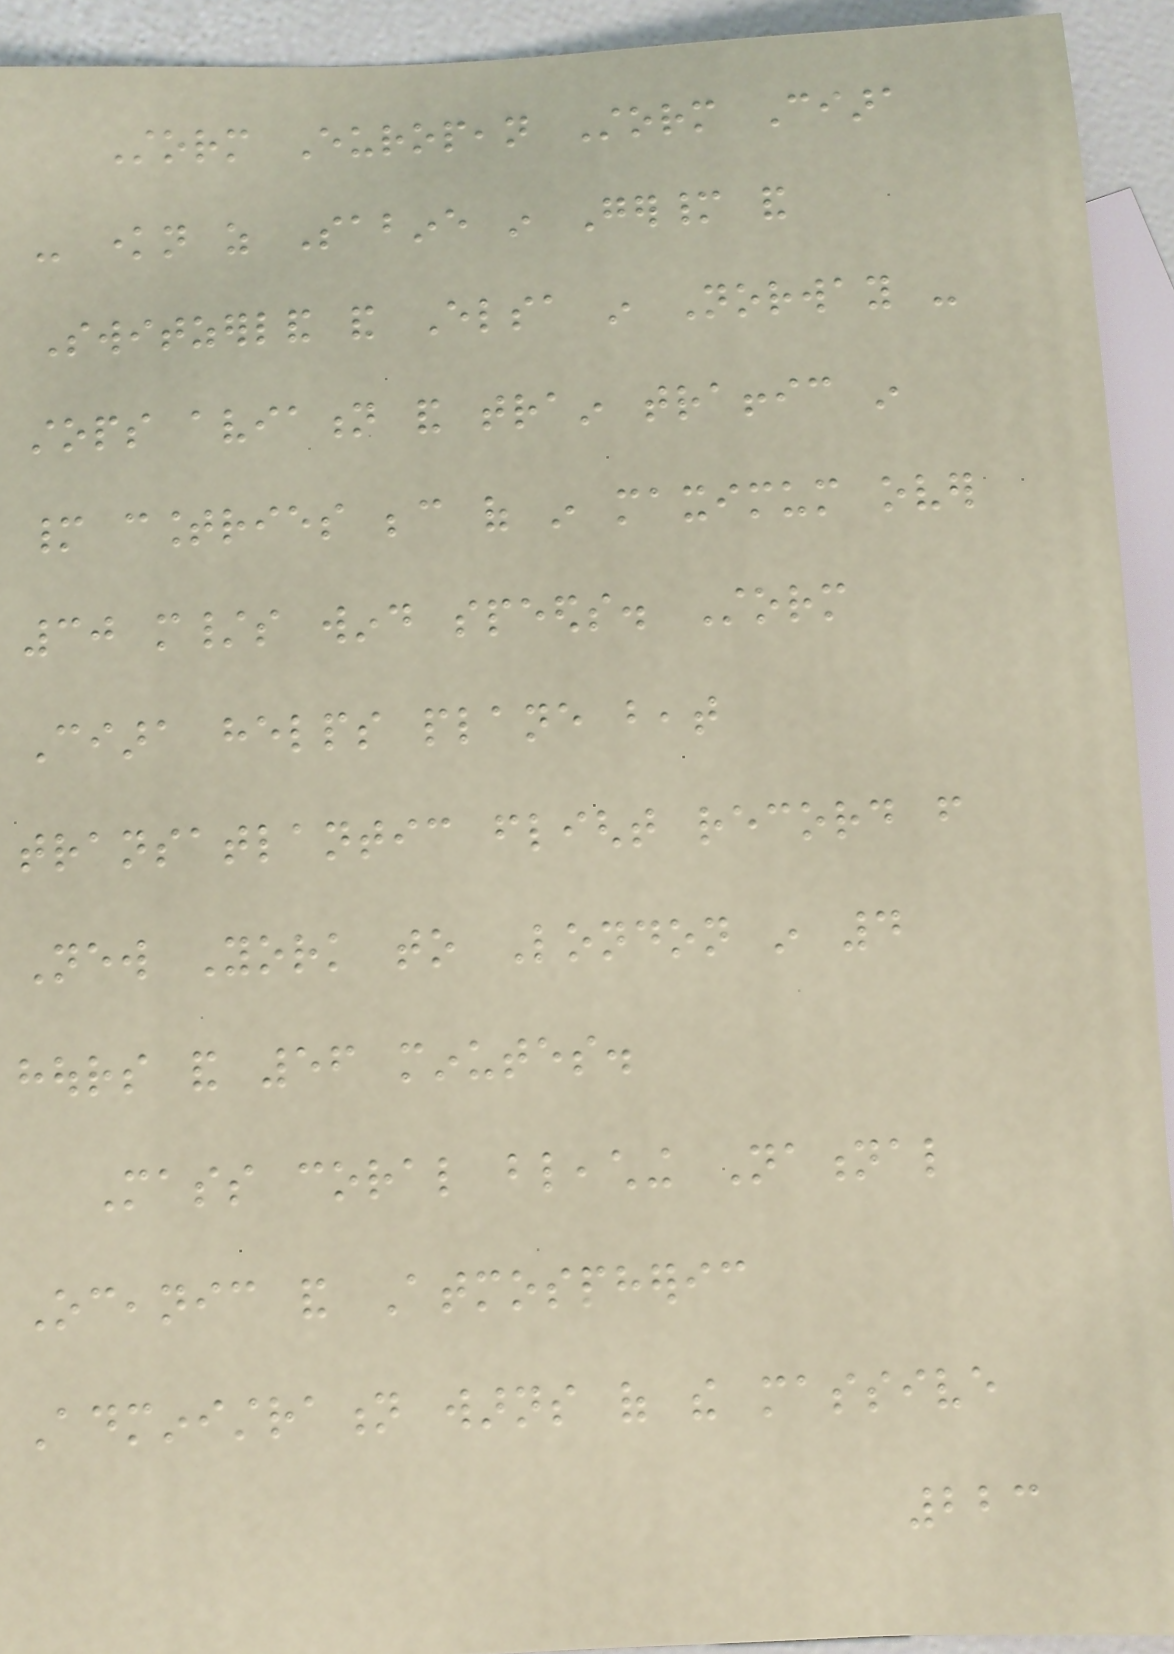Storm European Storm Ciara
- known as Sabine in Germany and
Switzerland and Elsa in Norway -
stops aviation and train traffic in
many countries because of in maximum over
30 m/s wind speeds. Storm
Ciara helps plane beat
transatlantic flight record from
New York to London in 4
hours and 56 minutes.
Mass coral bleaching National
Oceanic and Atmospheric
Administration warns of the massive
223
